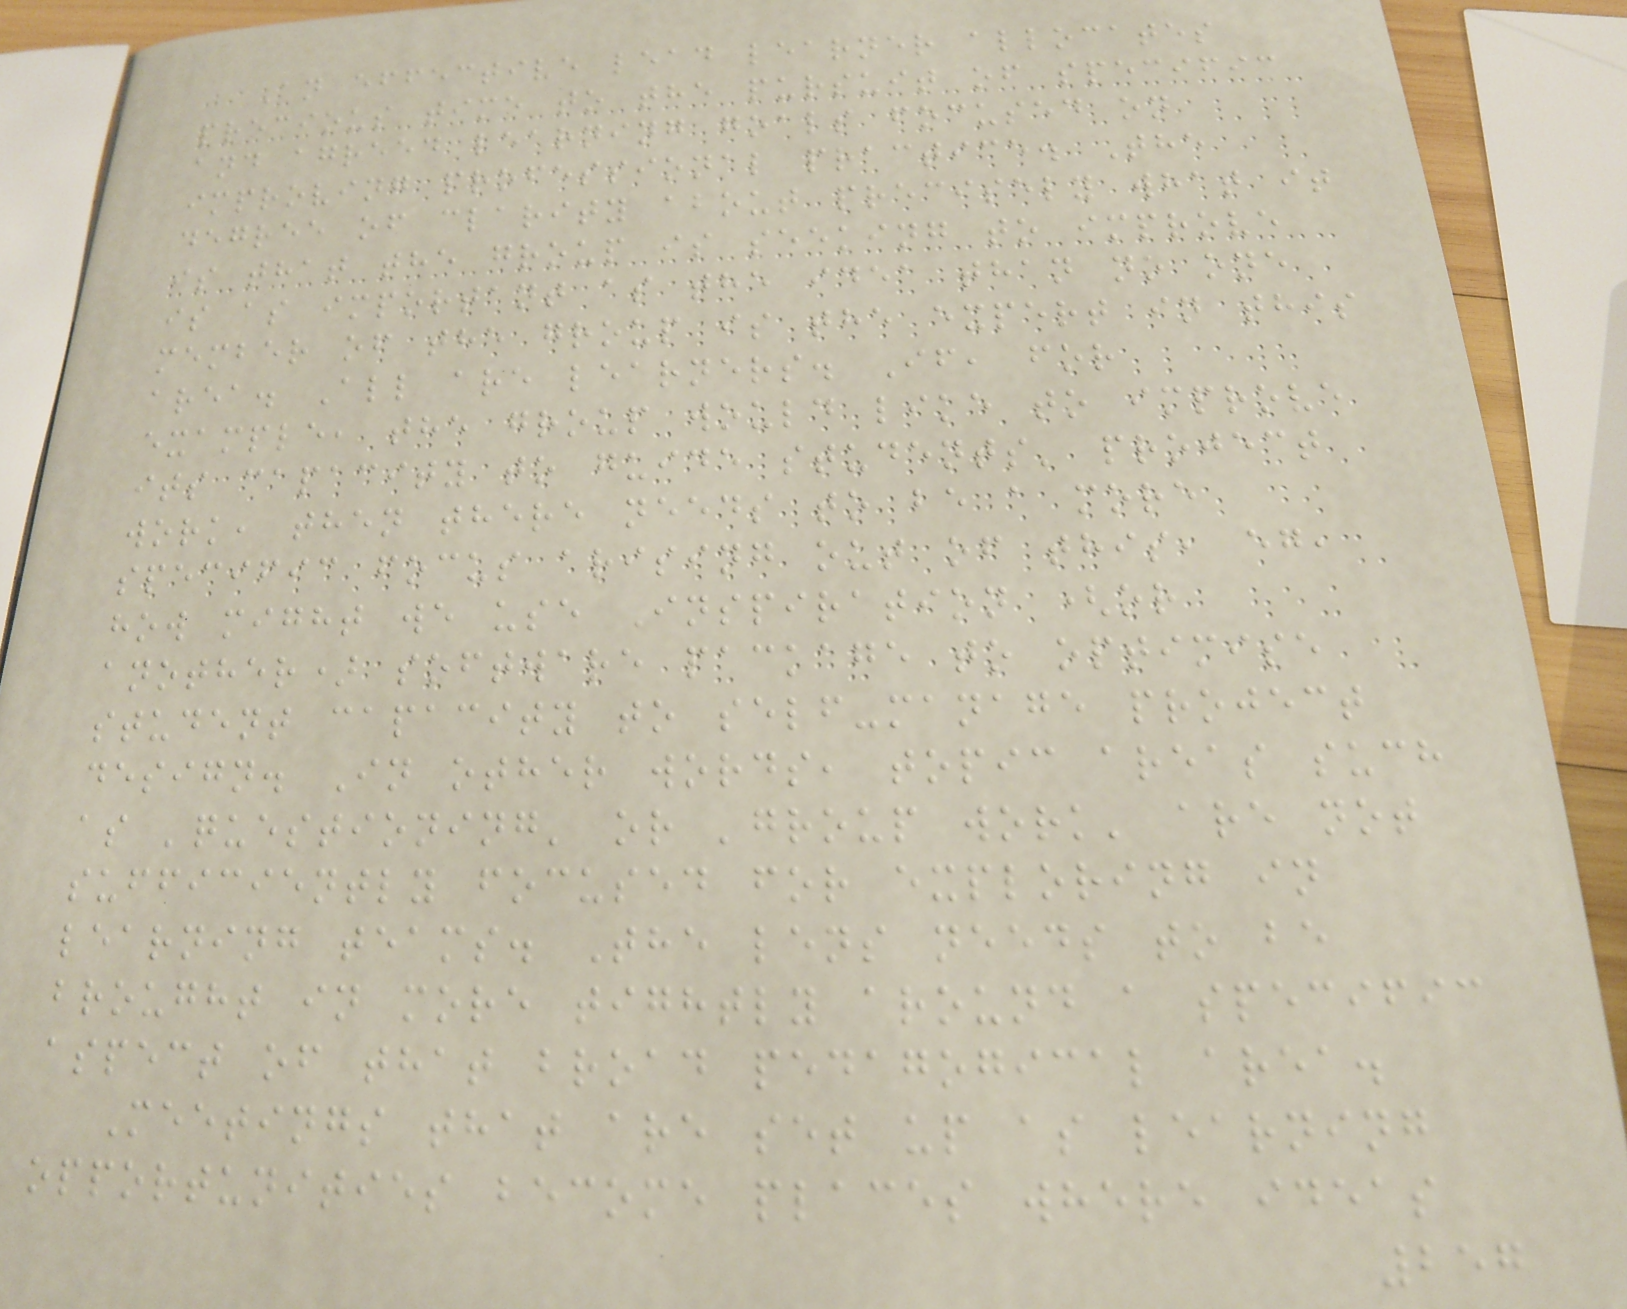An effective lead learner allocates
precious time to the pursuit of specific
and agreed learning goals focused on
improving professional practice. The
degree of clarity about precisely what it
is that the group is seeking to improve
is as important as the idea than no one
member of the group is the expert in this
area. All are learners. If, for
example, the group would like to improve
its capacity to guide students' project
work, then there needs to be a more
specific focus arising out of this, eg,
how might we use Inspiration (or
another) software package to optimise
student capacity to self-manage project
design. In other words, topic areas such
as 'questioning' or 'group work' are not
sufficiently focused for exploring in
learning teams. The lens needs to be
brought in more tightly around a specific
aspect of that broad pedagogical area.
Meetings that are set up as learning
opportunities become places where ideas
257
